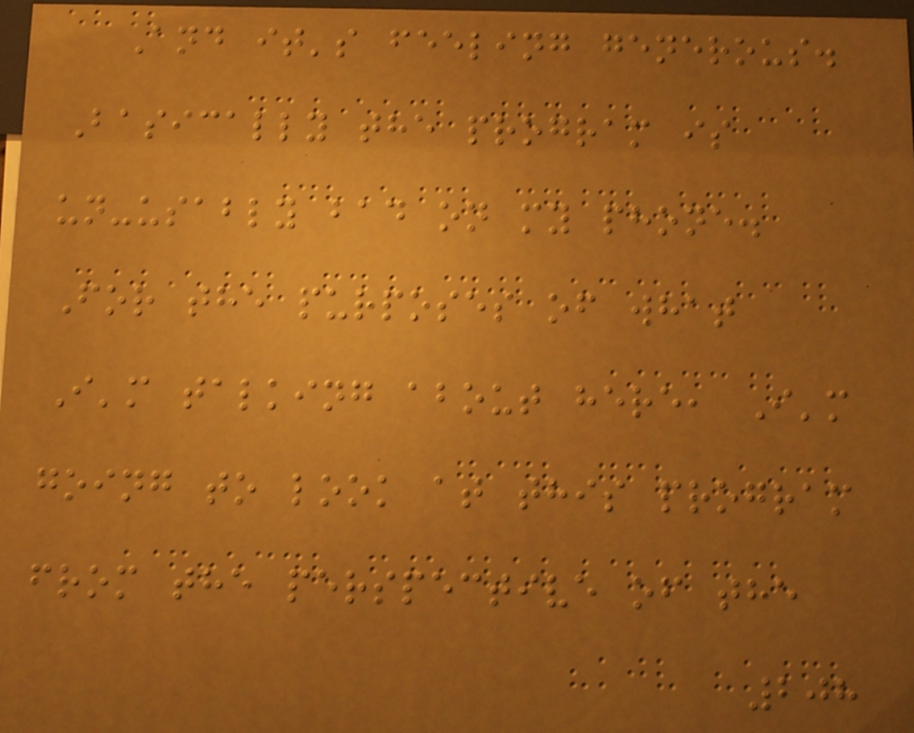And it's feeling generous.
Basically the program is
un-usably bad on my phone.
For the purposes of what
I'm talking about here, I'm
going to look at this program
from the perspective of the
208
